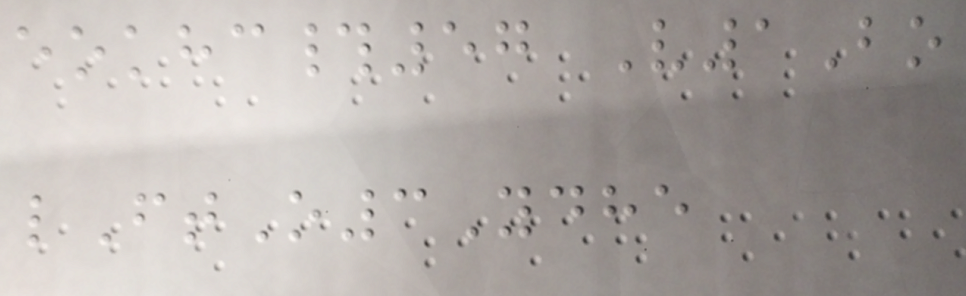eokhc#57 V1Bo
lFtO3Ydhe
